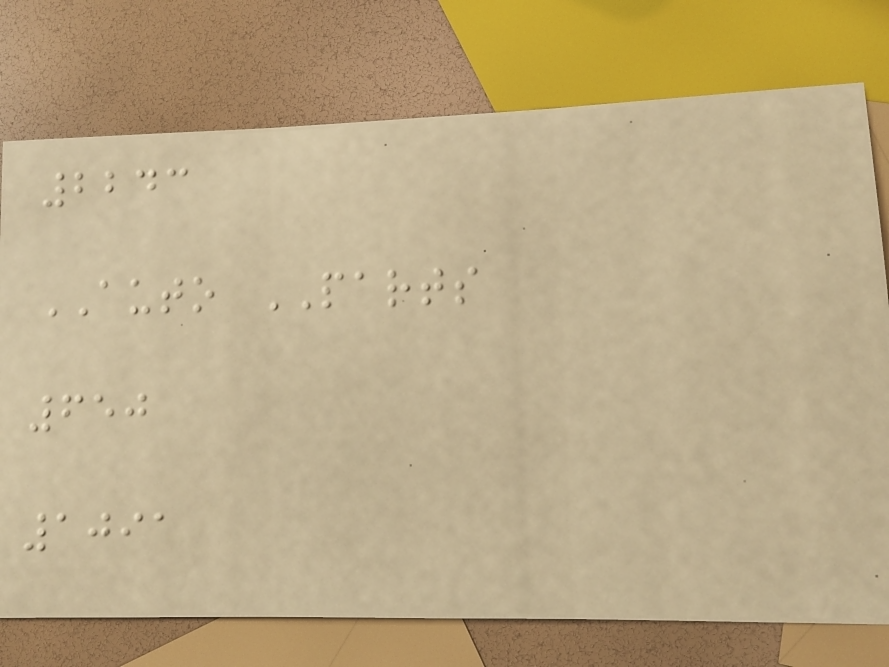2243
AUTO PARTS
650
1091
